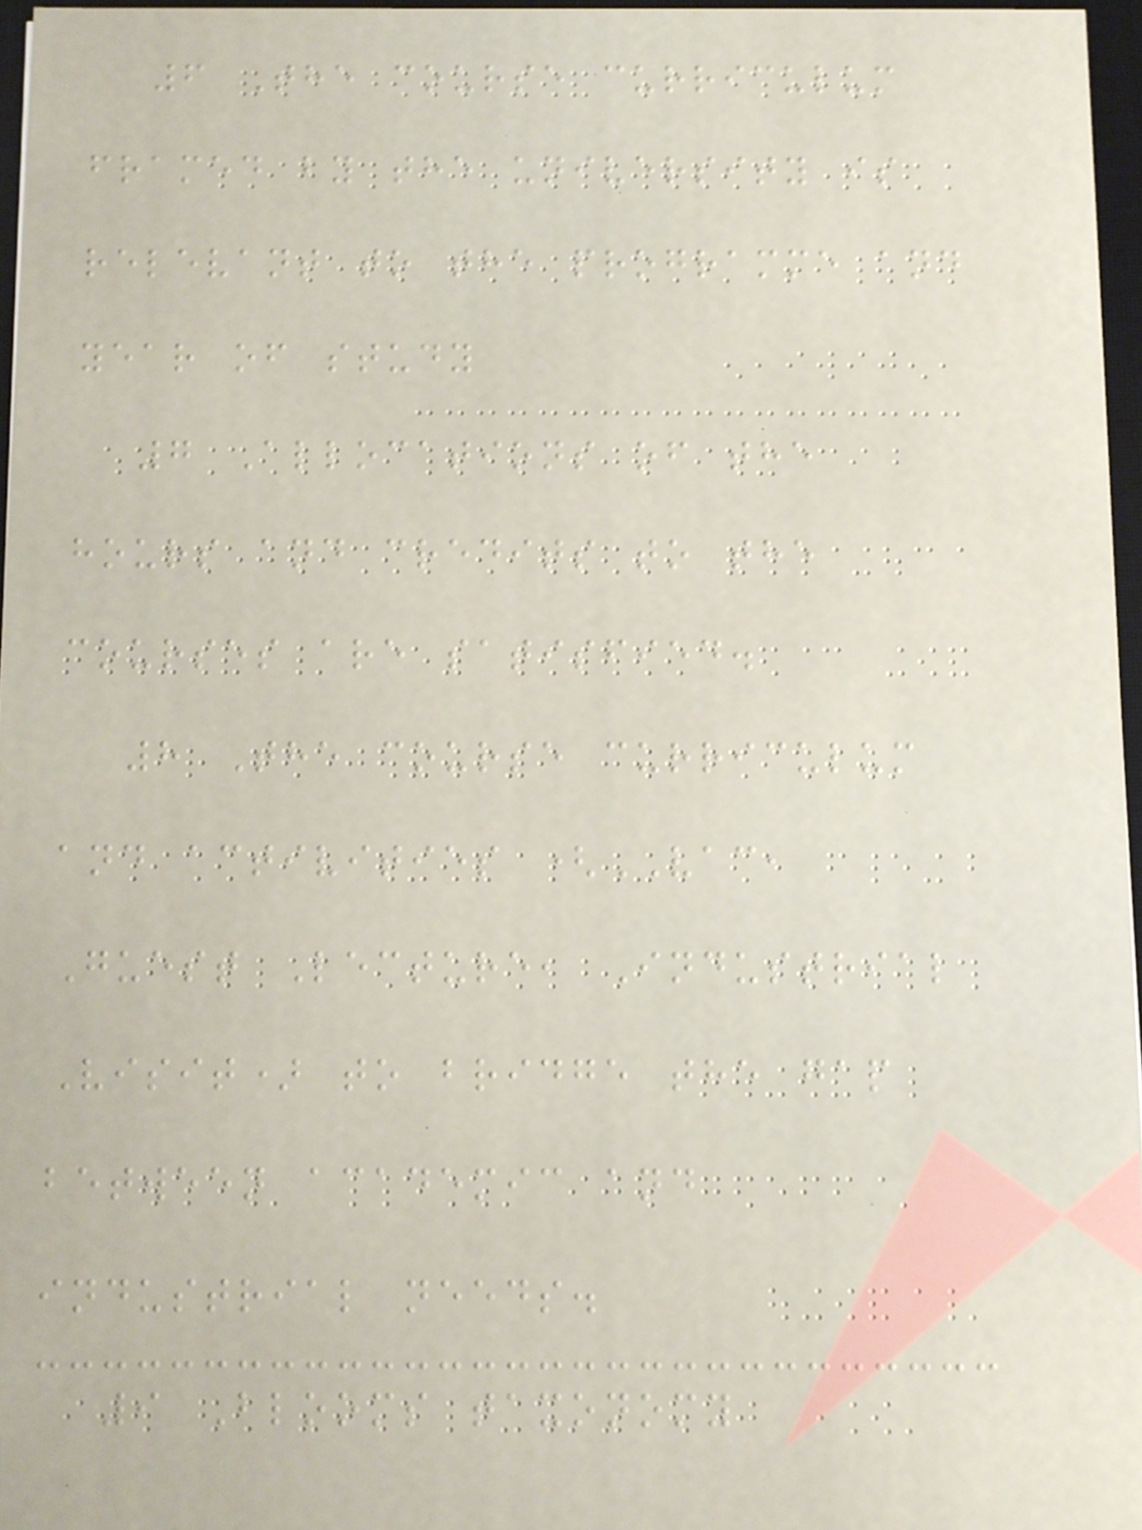6 The course curriculum
framed by the university is
relevant to the programme and
year of study
7 Allocations of the
hours and credits to the
courses are satisfied.
8 The course curriculum
and activities (VAC,
Guest Lecture, Industrial
Visit) to bridge the gap
between academic and
industrial needs.
9 Blooms taxonomy
